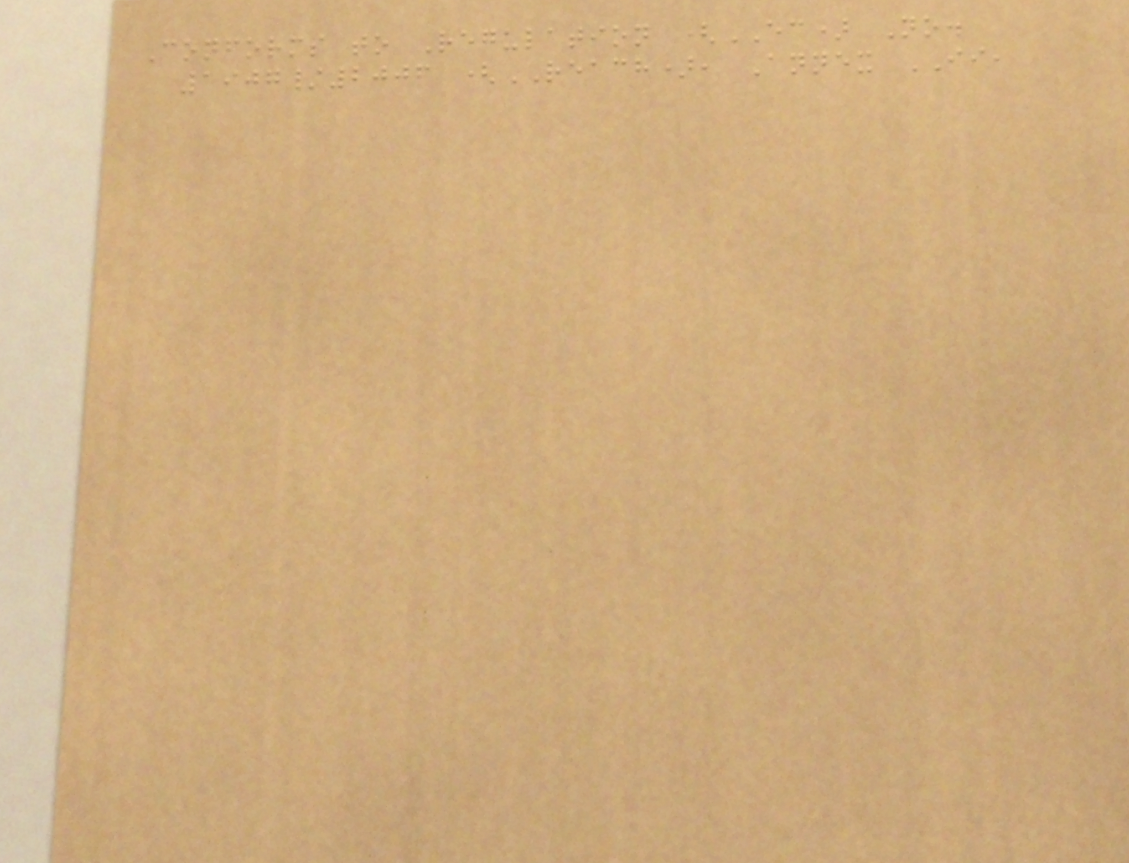Conforms to Regulation (EC) No.
1907/2006 (REACH), Annex II,
